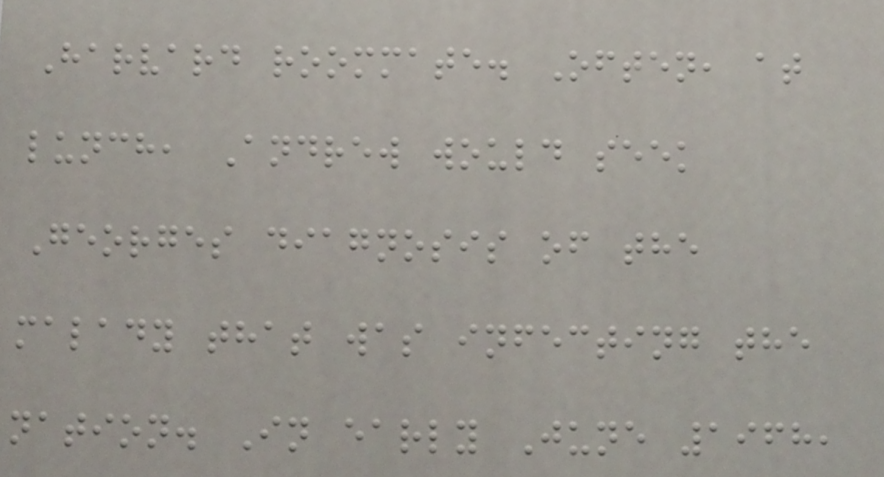Harvard roommate. Often, at
lunch, Andrew would seek
Georges diagnosis of the
malady that was infecting the
nation. In early June 1968,
